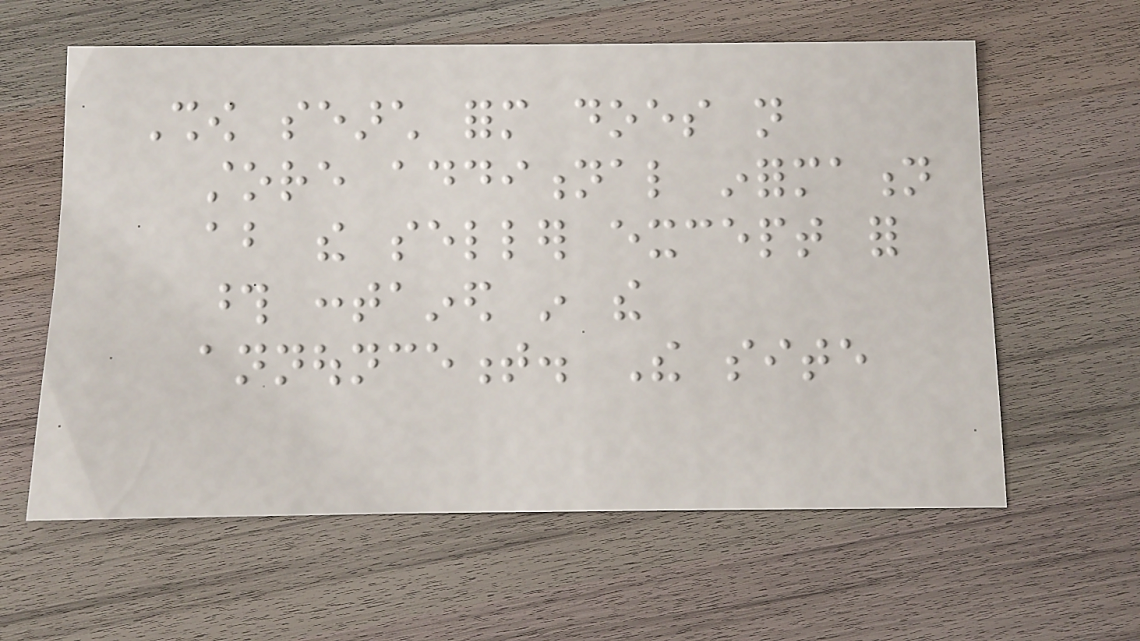Show search form does not
store additional information
about the seller except for
those contained in the
announcement. The site
